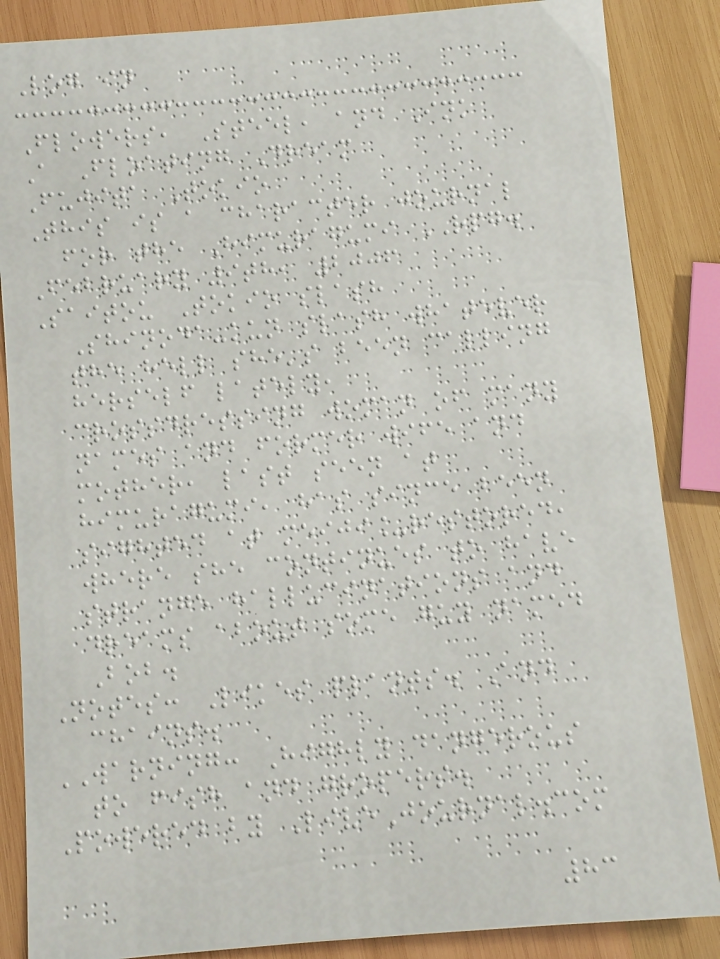Log in
Flowers, Steel, and Ink
A Floating Dream
Fujita Tokio
This is a character journal
for the Himuragumi RPG.
February 9th, 2006
Saitou Tokio slash
Shinoda-kun slash whatever
the hell she's been calling
herself lately,
crossdressing woman of many
names and former wife and
mother, last seen at
himuragumi, has since been
sighted at meiji_restored,
where she continues to have
strange hallucinations and
dreams about some guy named
Bob.
Notes: Likes plants. And
chains.
WARNING: Highly dangerous
to fish and gropers.
Powered by LiveJournal.com
83
